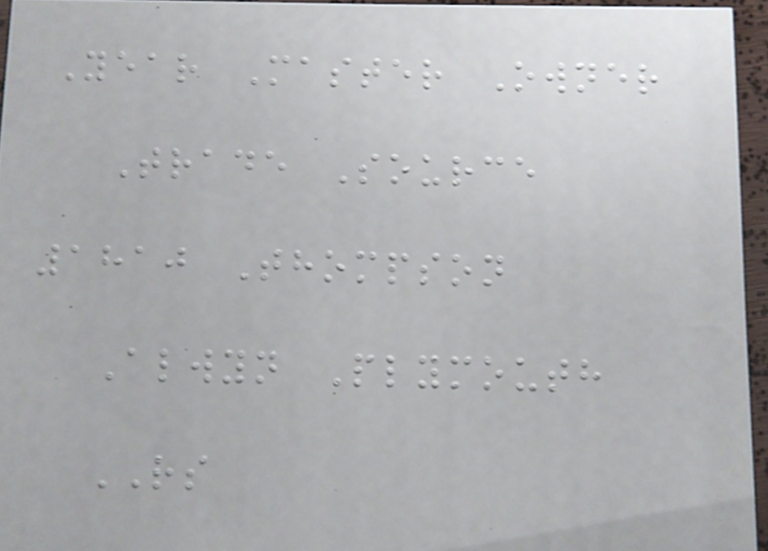Year Master Owner
Trade Source
1810 Thompson
Alwyn Plymouth
RS
